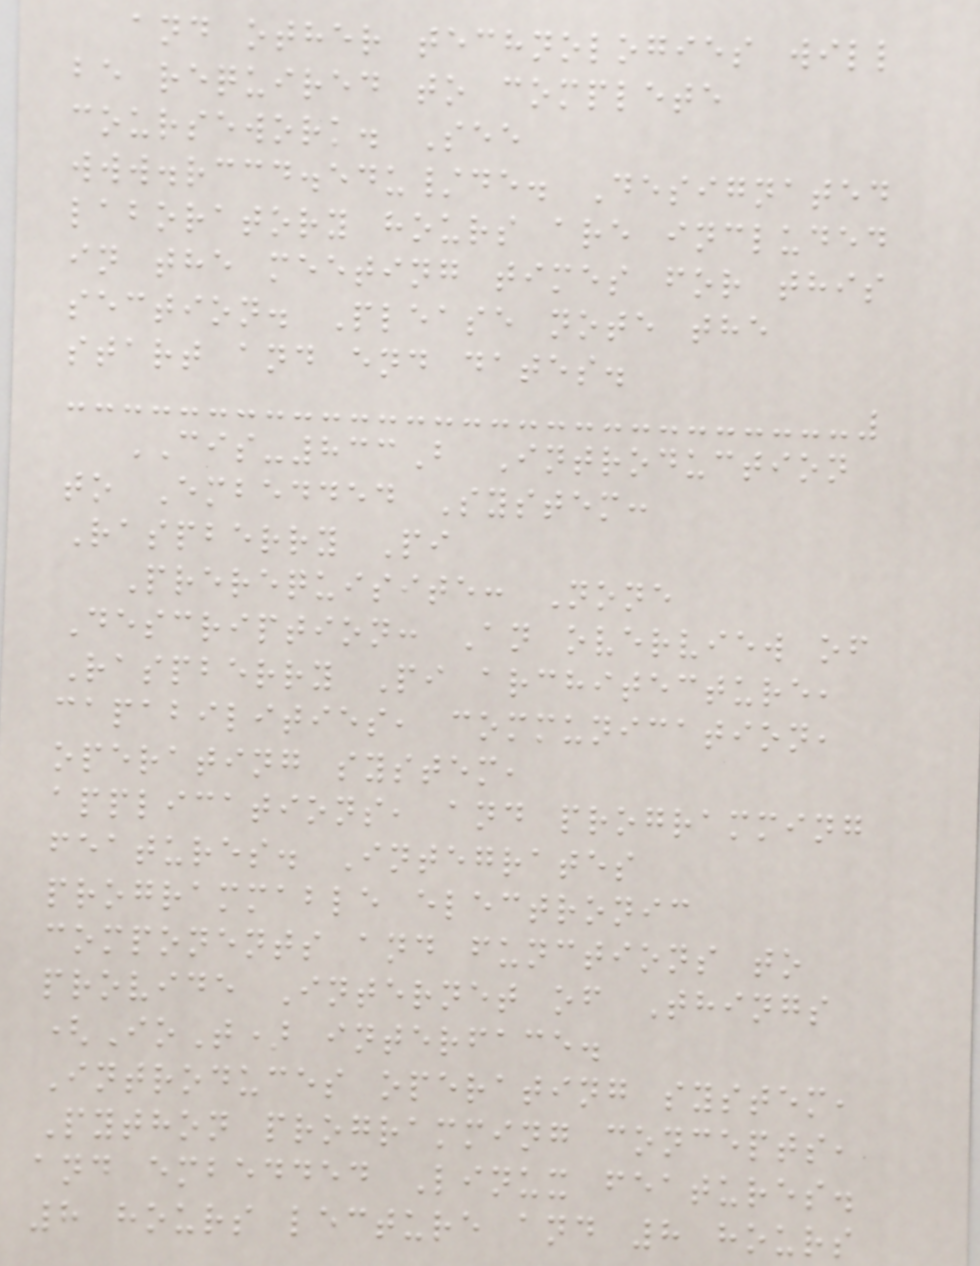and other technologies will
be required to complete
coursework. See
www.rccd.edu/de. Designated
laboratory hours are included
in the meeting times for this
section. Please note the
start and end dates.
CIS-833B Introduction
to Embedded System:
Raspberry Pi
Prerequisite: None
Description: An overview of
Raspberry Pi architecture,
capabilities, communication,
operating system,
applications, and programming
features. Integrates
programmable electronic
components and functions to
provide Internet of Things
(IoT) interface.
Introduces operating system,
Python programming concepts,
and embedded Linux features.
8 hours lecture and 8 hours
